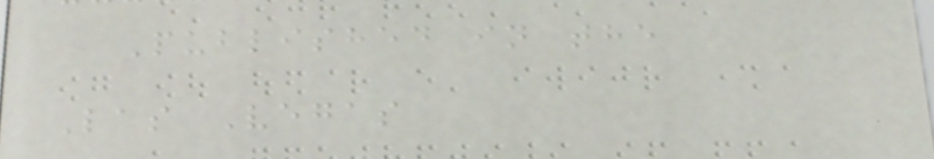Published in the
Las Vegas
